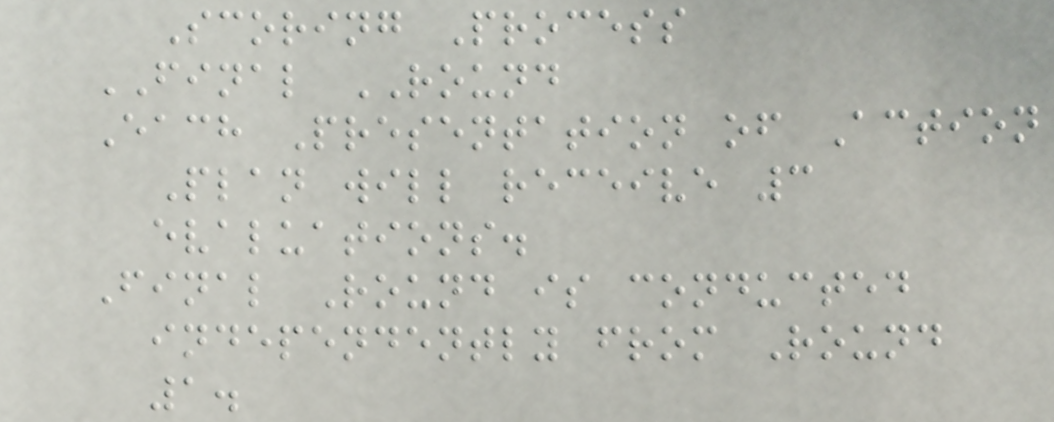Scoring Process
FINAL ROUND
Each Presentation of Action
Plan will receive 3
evaluations.
Final Round is conducted
independently from Round
1.
